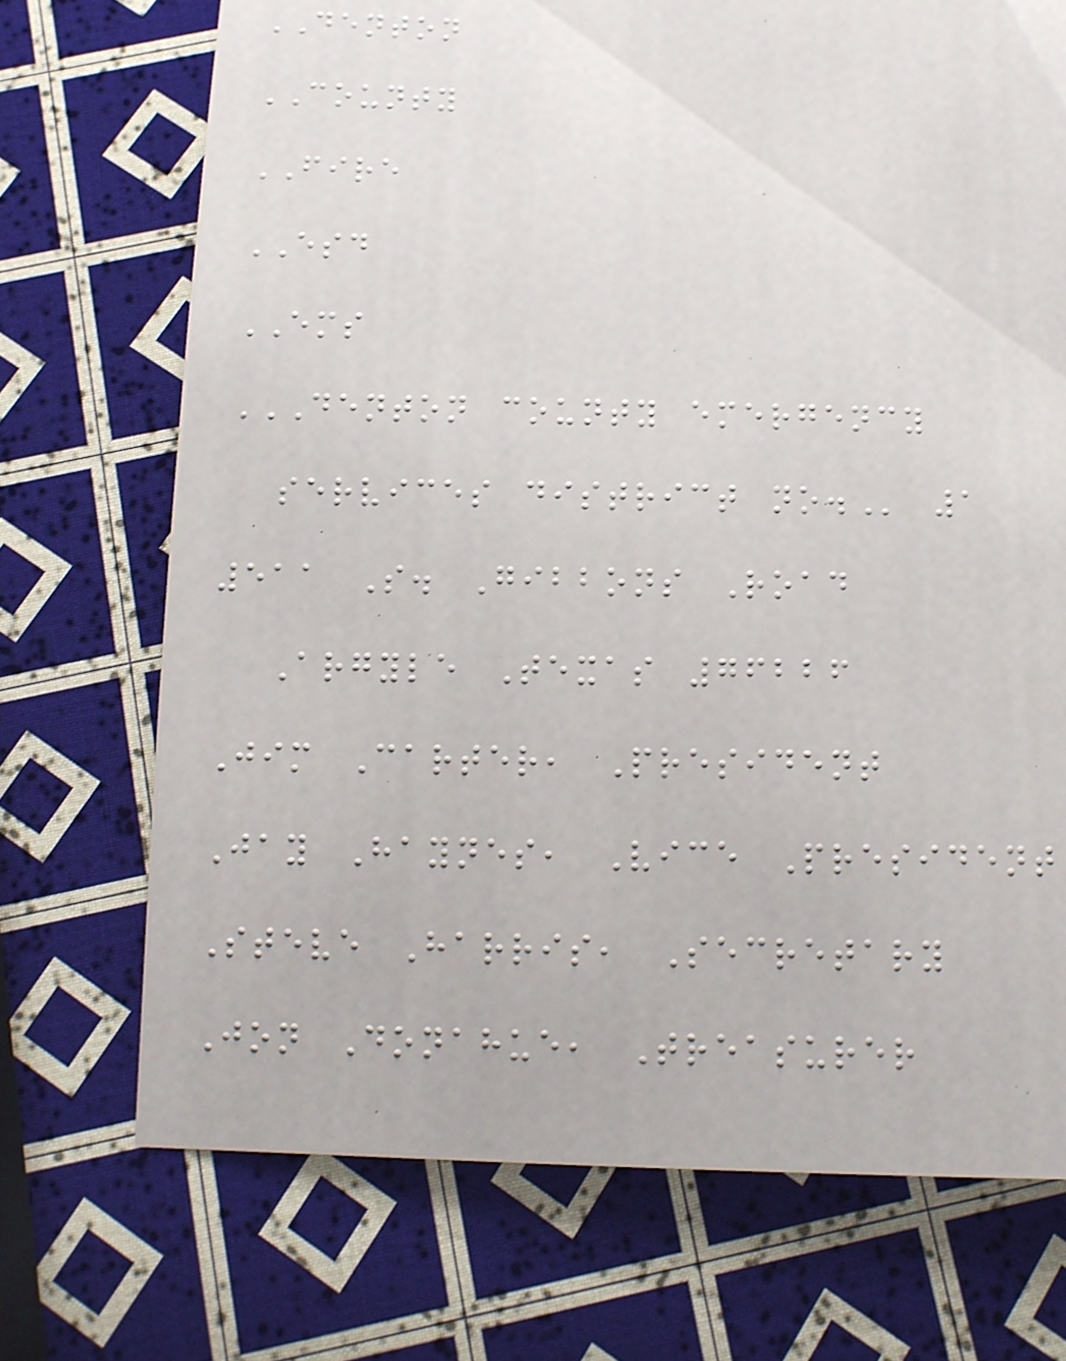DENTON
COUNTY
FIRE
ESD
EMS
DENTON COUNTY EMERGENCY
SERVICES DISTRICT NO. 1
511 S. Gibbons Road
Argyle Texas 76226
Jim Carter, President
Jay Haynes, Vice President
Steve Harris, Secretary
Jon Donahue, Treasurer
